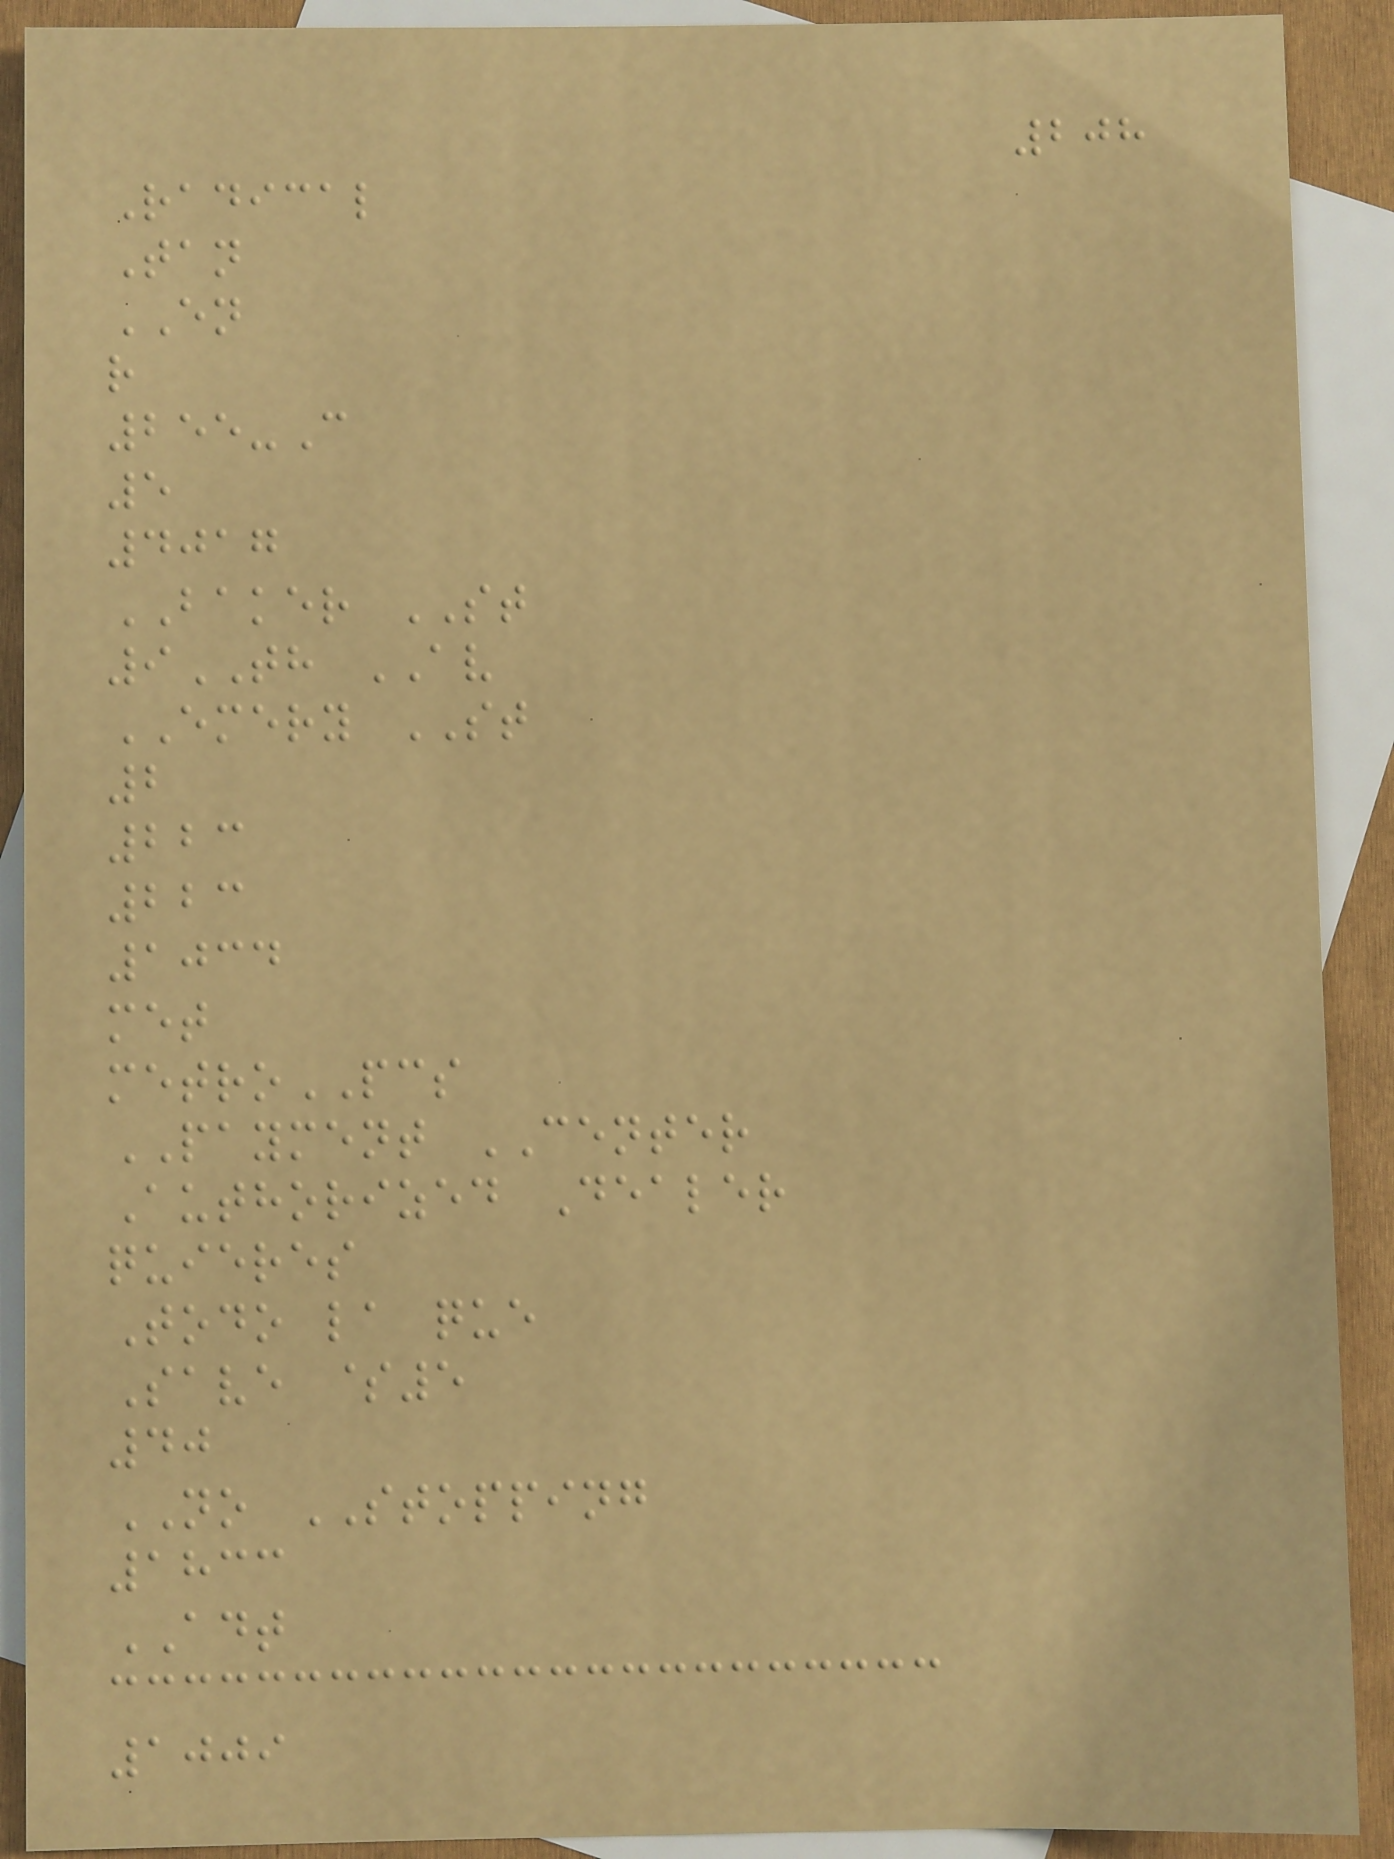208
Radical
Tan
EN
r
255-C
5
4017
BAKER ST
9TH AV
EMERY ST
2
223
223
1034
met
metroPCS
PAYMENT CENTER
Authorized Dealer
quieres
Todo la que
Save $5
40
NO STOPPING
1833
ADT
1009
